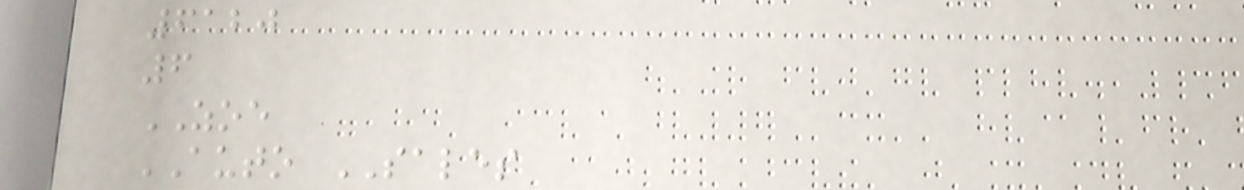6120
6
ZOE
AUTO SALES
